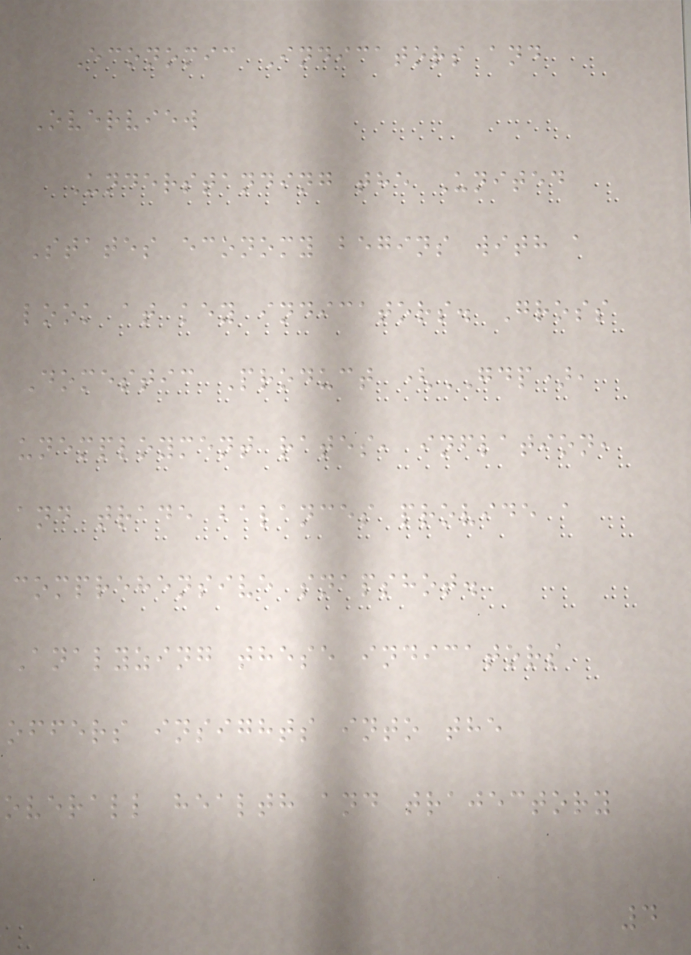Economic Indicators and
Overview
Understanding the United
States economy begins with a
look at key indicators. Gross
Domestic Product (GDP),
unemployment rates, inflation,
and trade balances provide a
comprehensive snapshot.
Analyzing these indicators
offers insights into the
overall health and trajectory
4
